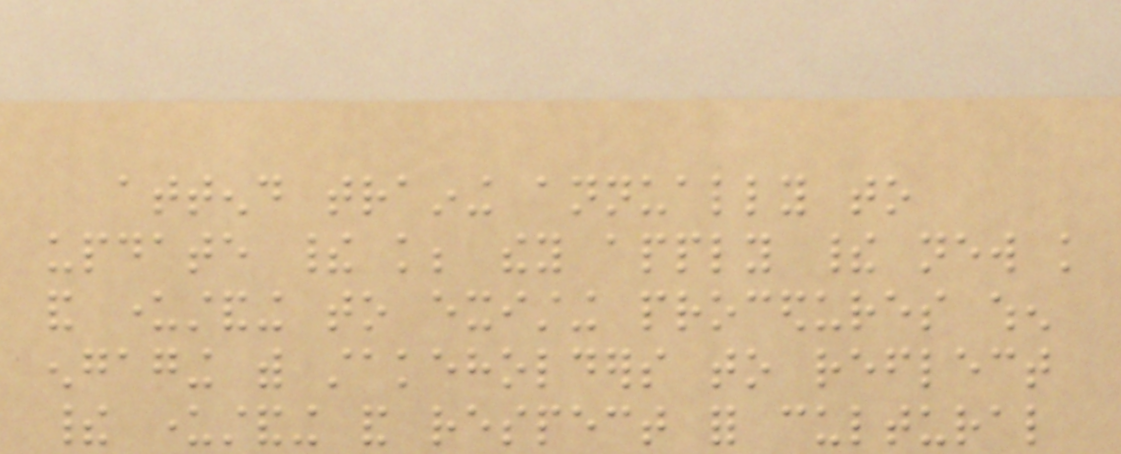attend training annually to
update their knowledge; they apply their new knowledge
and understanding to existing procedures when
engaging with stakeholders to reflect
their understanding and respect for cultural
